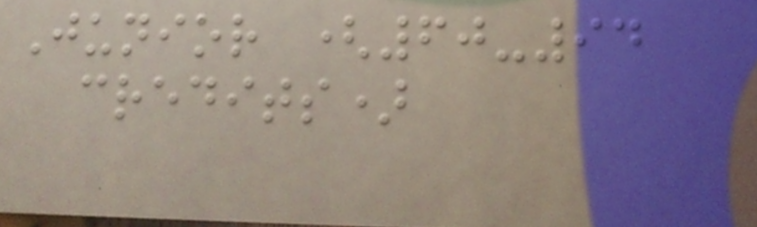Junior (60-94
credits)
